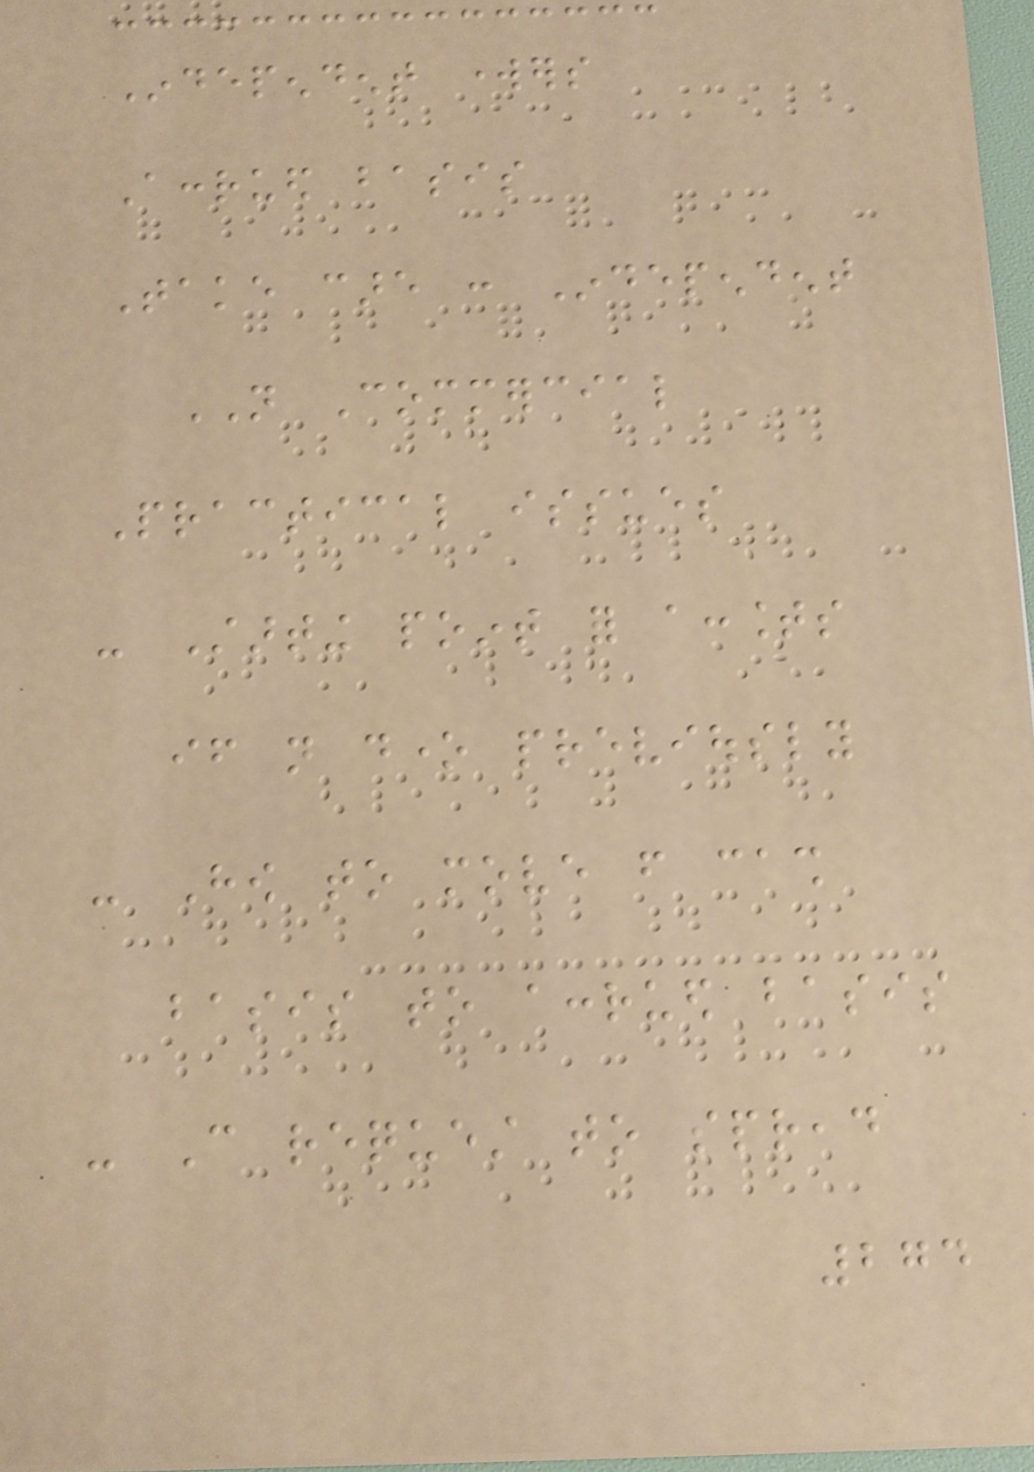Independent workers
Accrued basis
Take care : Independent
NOT Commercial
Practical issues
- Starting point for accounts
if not done previously
- How to move from cash
basis to accrued basis
- Can request to spread
274
